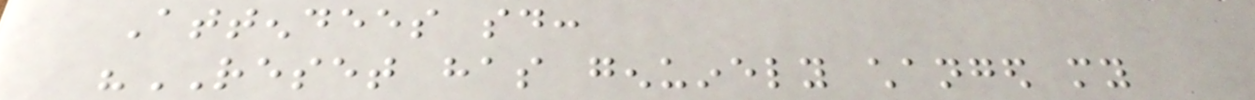Attendees said:
"RESET has genuinely changed my
